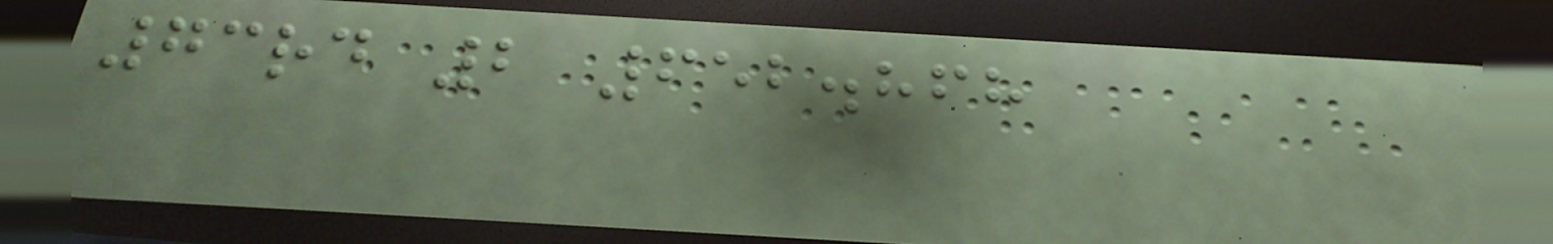73rd 2 652.868
